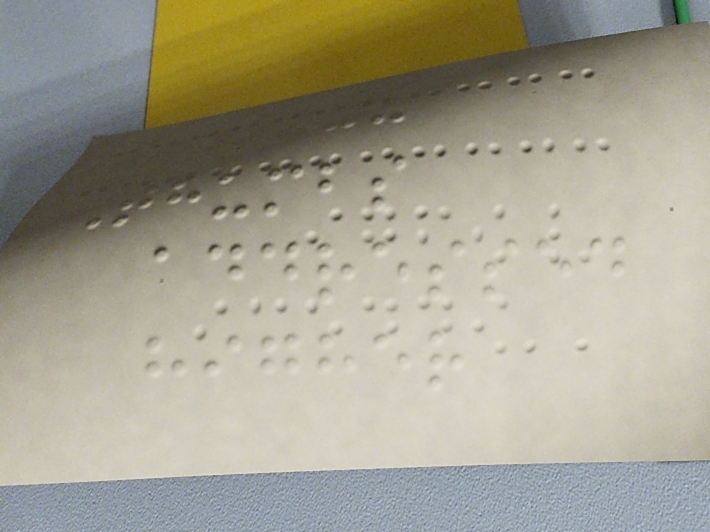Thumbs
addressed
higher
